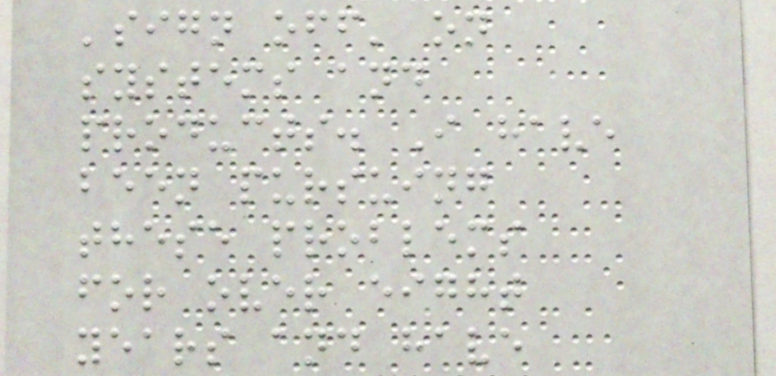'sign off' on
systems and
products. I have
been pursuing
these problems
for over eight
years and have
